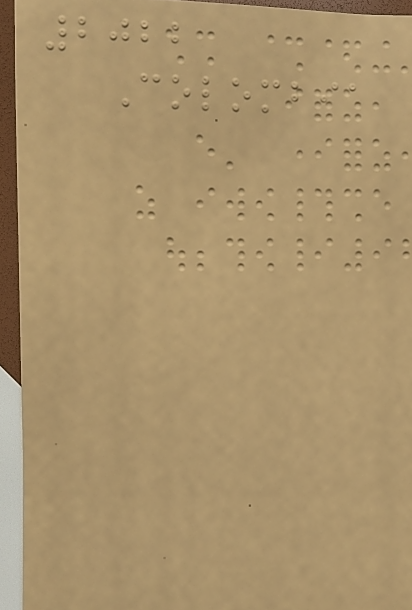2022
Colombia
